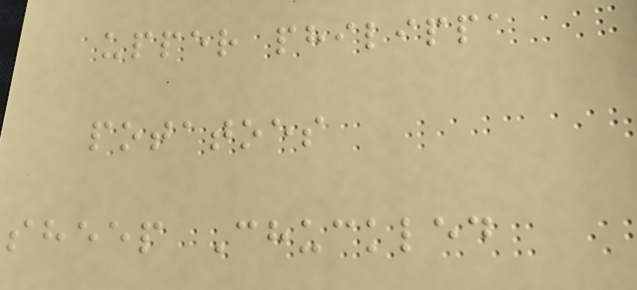upper philippa
potatoes
sheep Chuckled
